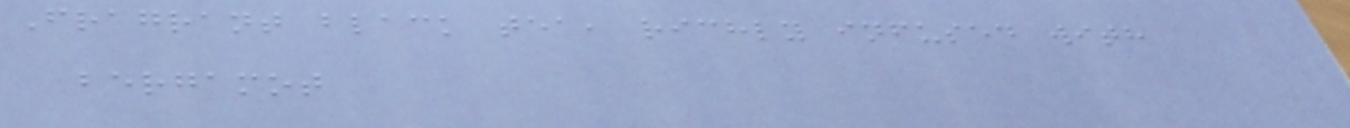Fragrant black tea, richly infused with
bergamot
